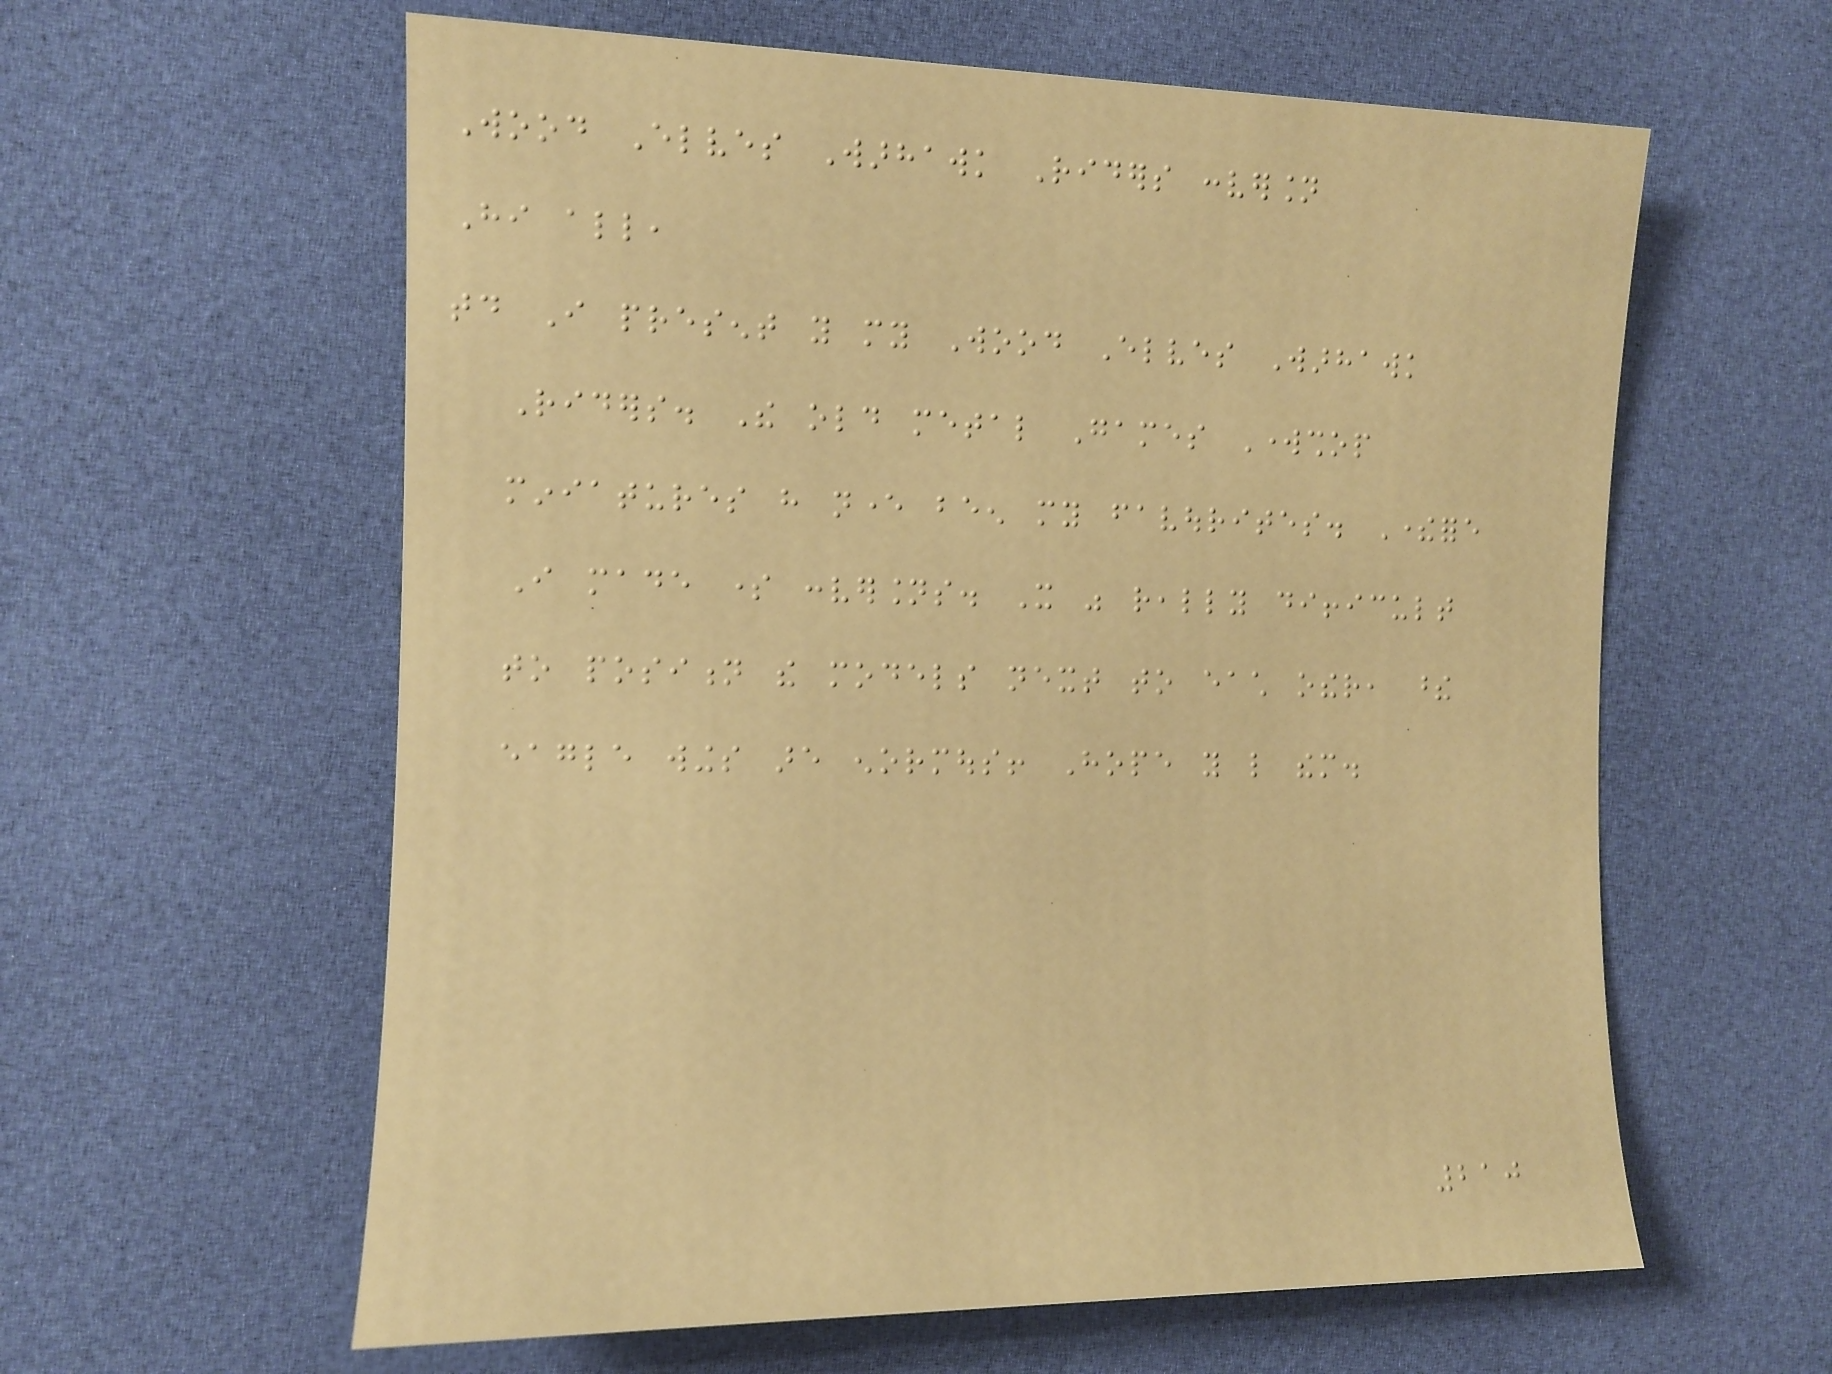Wood Elves Warhawk Riders conversion
Hi all,
today I present you my Wood Elves Warhawk
Riders. The old metal Games Workshop
miniatures have never been my favourites. Therefore
I made some conversions. It was really difficult
to position the models next to each other, these
eagle wings are enormous! Hope you like them.
210
